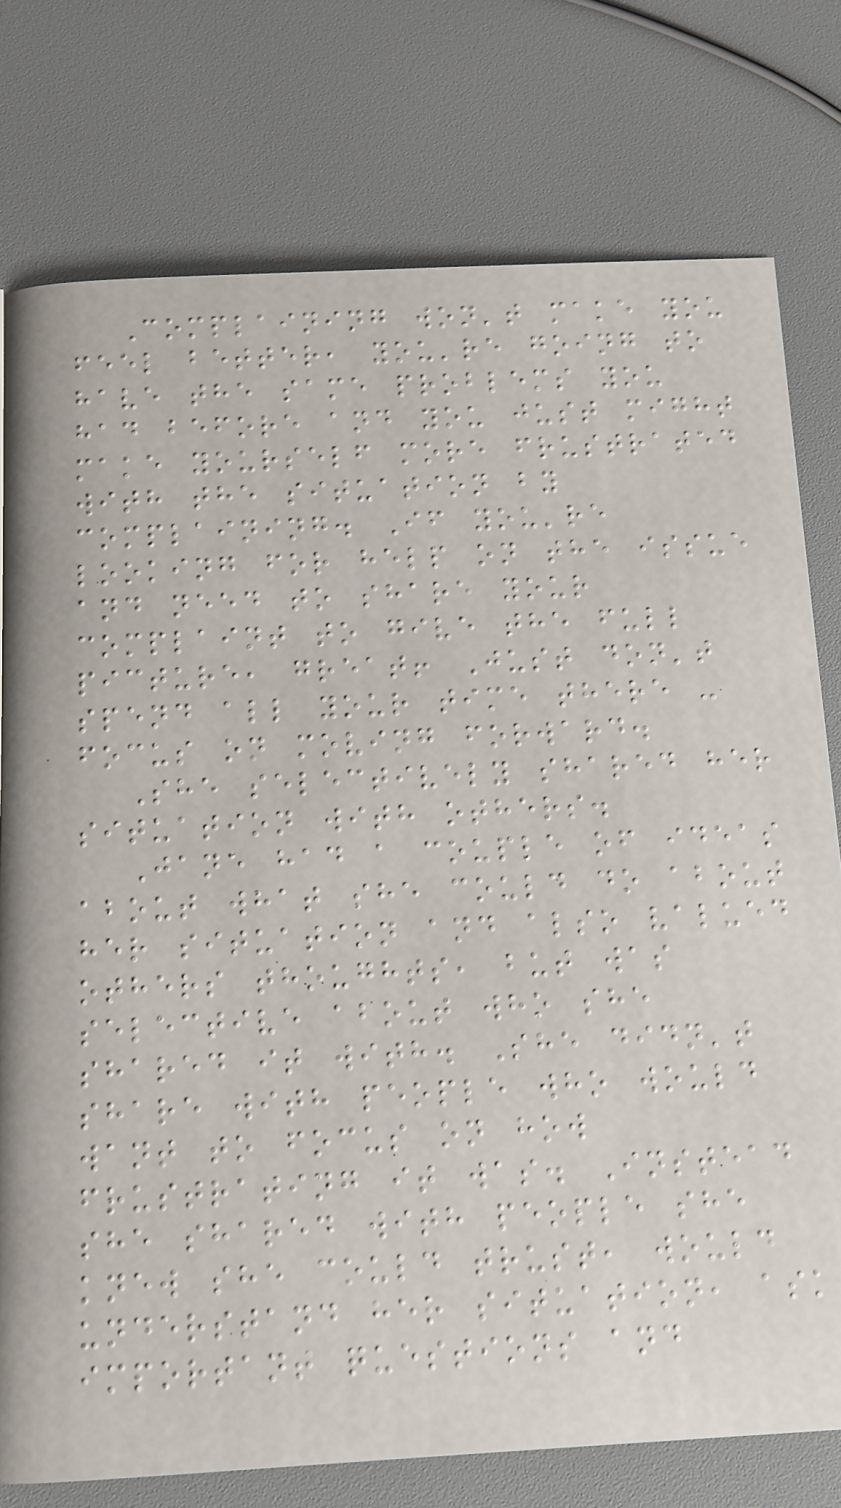Complaining won't make you
feel better, you're going to
have the same problems you
had before and you just might
make yourself more frustrated
with the situation by
complaining. If you're
looking for help on the issue
and need to share your
complaint to give the full
picture, great! Just don't
spend all your time there -
focus on moving forward.
She selectively shared her
situation with others.
Jane had a couple of ideas
about what she could do about
her situation and also valued
others thoughts, but was
selective about who she
shared it with. She didn't
share with people who would
want to focus on how
frustrating it was. Instead
she shared with people she
knew she could trust, would
understand her situation, ask
important questions and
